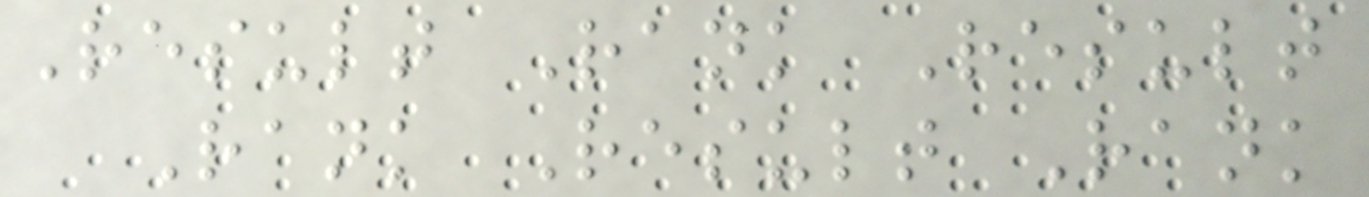Result Rank Result
Rank Result Rank
